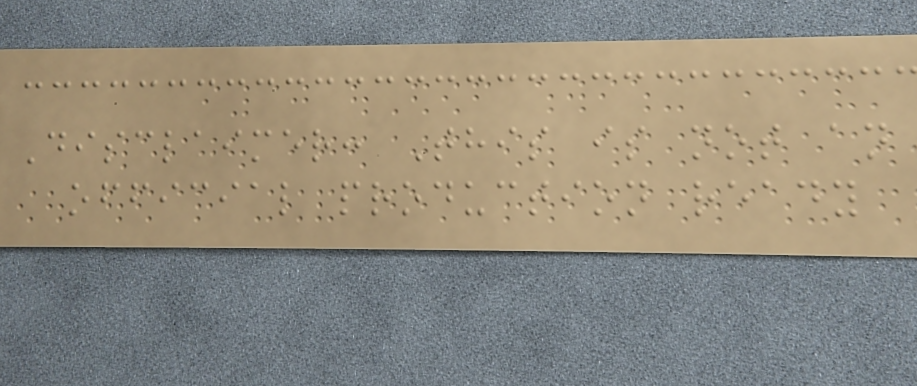Disclaimer: This is not an
official production ready
